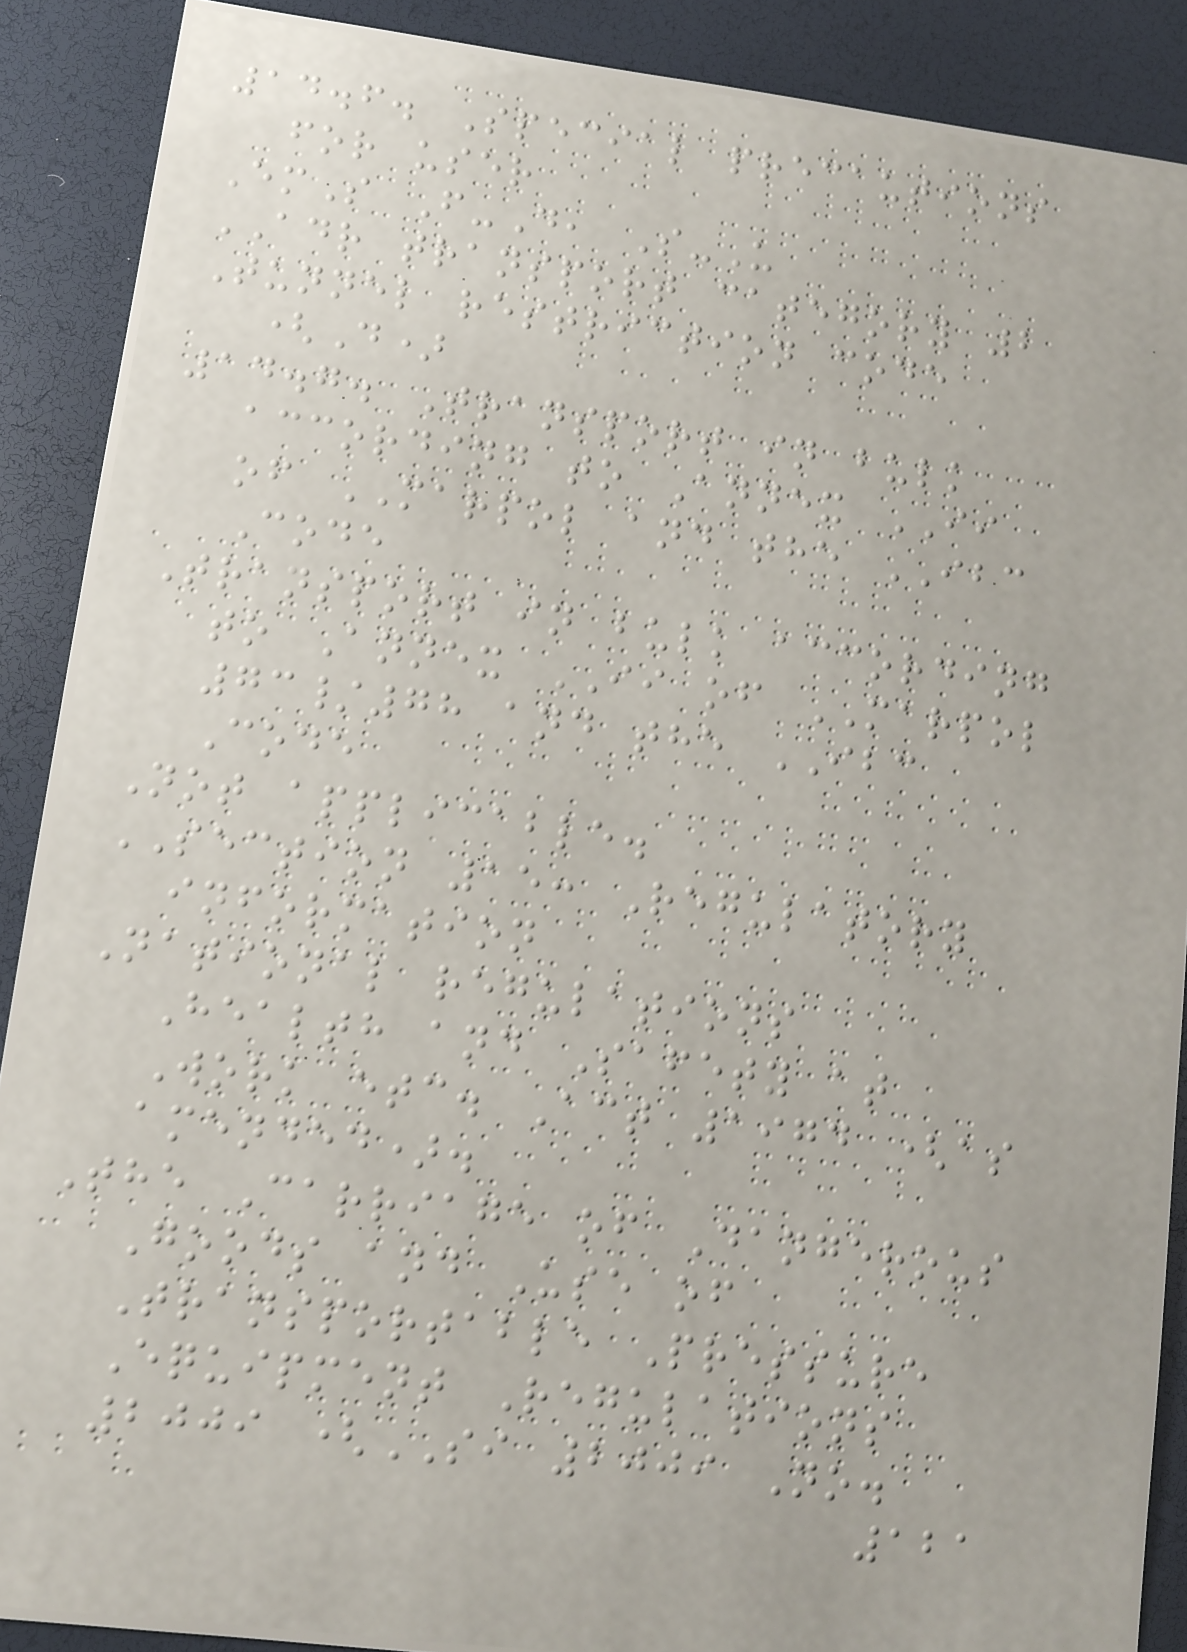14.6. Special precautions
for user
EmS F-D, S-U
ADR transport category 2
Tunnel restriction code
(D)
14.7. Transport in bulk
according to Annex II
of MARPOL and the IBC
Code
Transport in bulk according
to Annex II of MARPOL
73/78 and the IBC
Code
Not applicable.
SECTION 15: Regulatory
information
National regulations
Health and Safety at
Work etc. Act 1974 (as
amended).
The Carriage of Dangerous
Goods and Use of
Transportable Pressure
Equipment Regulations
2009 (SI 2009 No.
121
